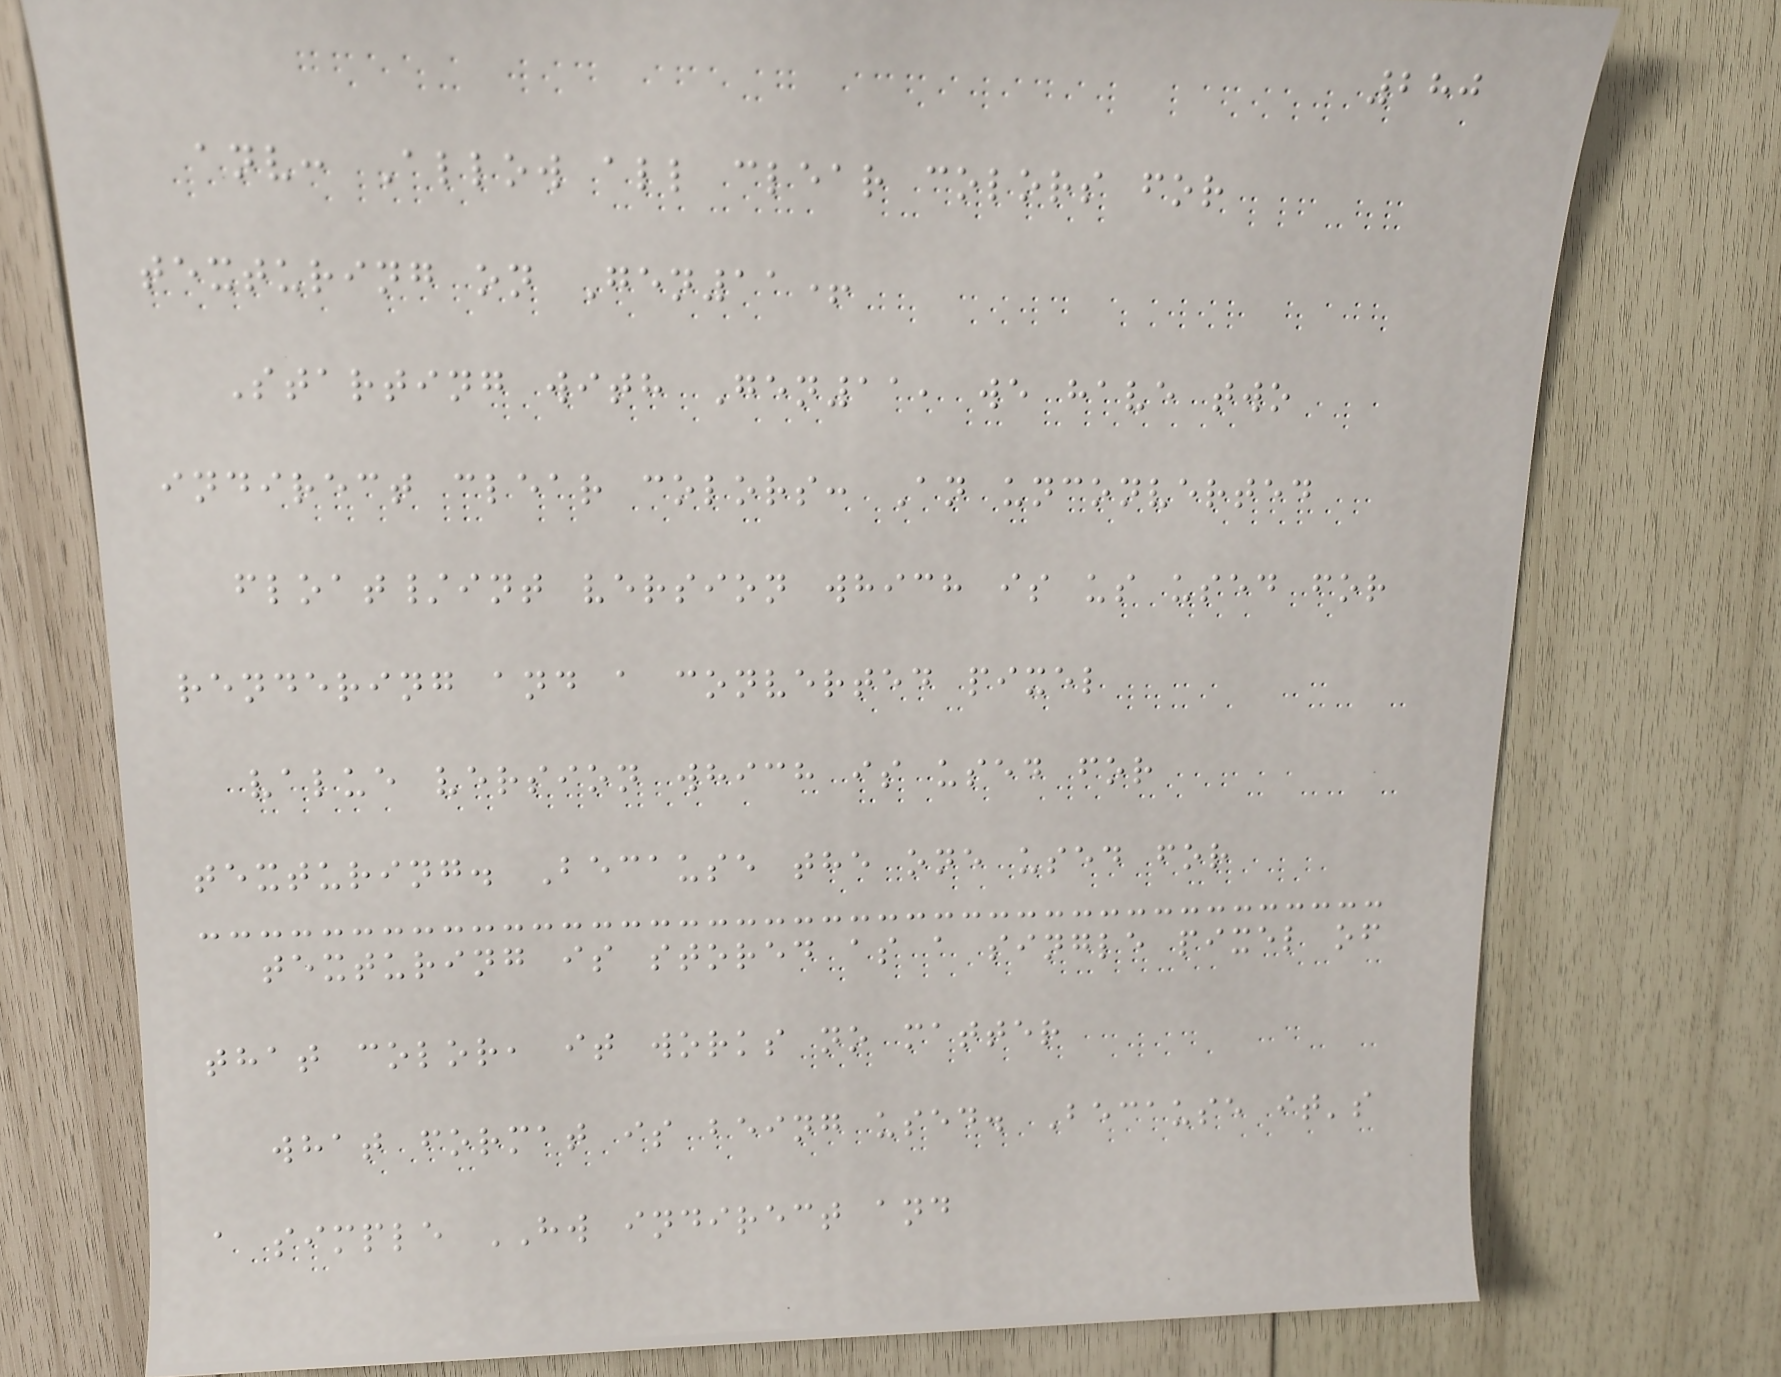280
anv: Allow all clear colors for
texturing on Gen11+
Starting with Gen11, we have two
indirect clear colors: An unconverted
float/int version which is us used for
rendering and a converted pixel
value version which is used for
texturing. Because the one used for
texturing is stored as a single pixel of
that color, it works no matter
what format is being used. Because it's
a simple HW indirect and
